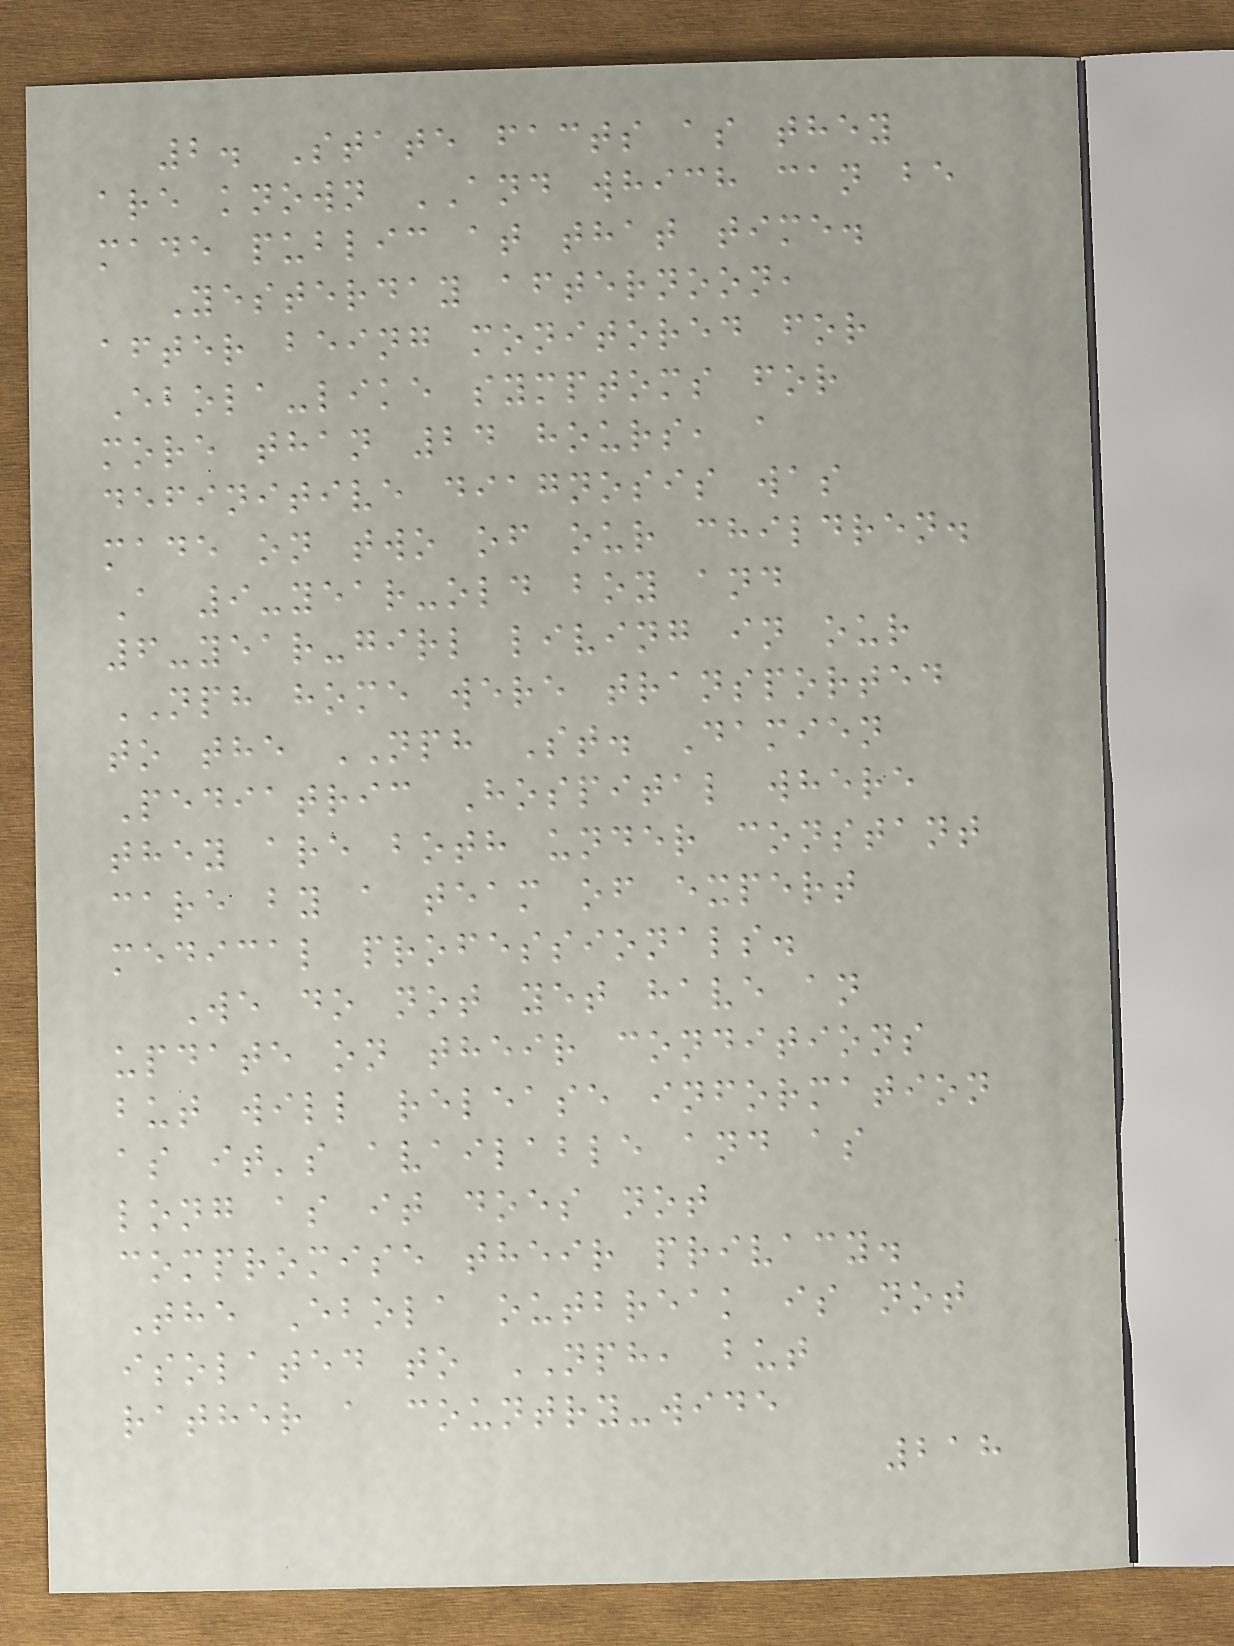2. State facts as they
are known AND which can be
made public at that time.
Yesterday afternoon,
after being monitored for
Ebola-like symptoms for
more than 24 hours, a
definitive diagnosis was
made on two of our children.
A 9-year-old boy and
6-year-girl living in our
NPH home were transported
to the NPH St. Damien
Pediatric Hospital where
they are both under constant
care by a team of expert
medical professionals.
We do not yet have an
update on their conditions
but will release information
as it's available and as
long as it does not
compromise their privacy.
The Ebola outbreak is not
isolated to NPH, but
rather a country-wide
218
